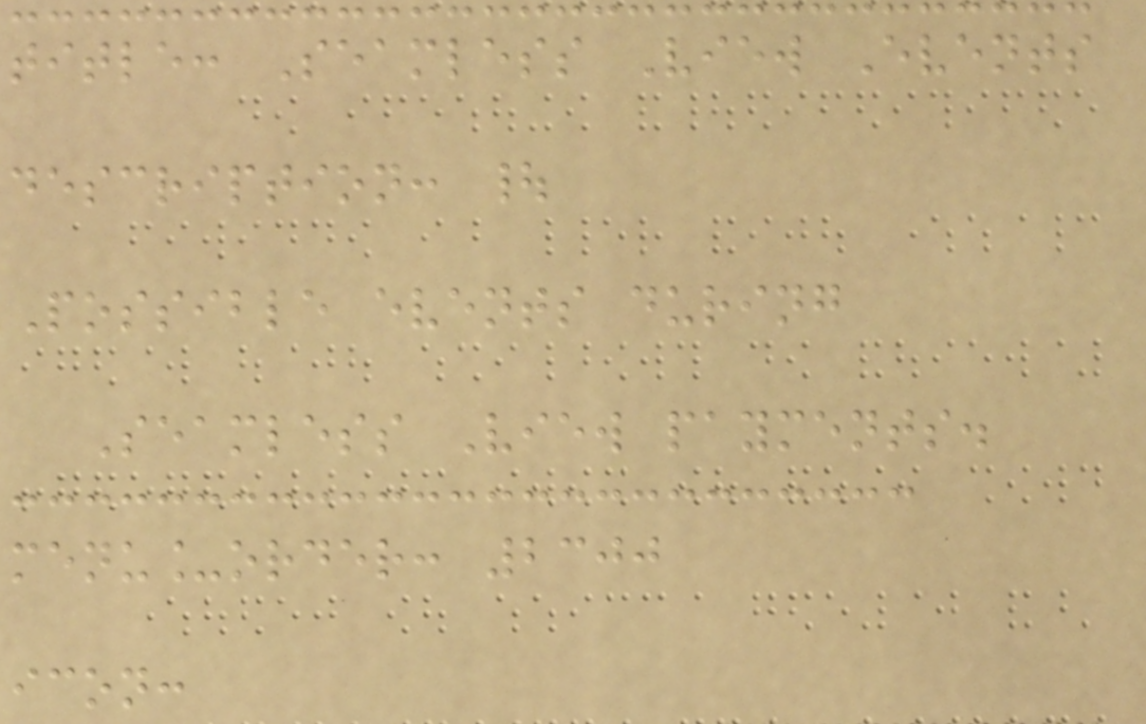title: Seamless View Events
description: |
Possible events during
Seamless View payments.
menu_order: 2300
icon:
